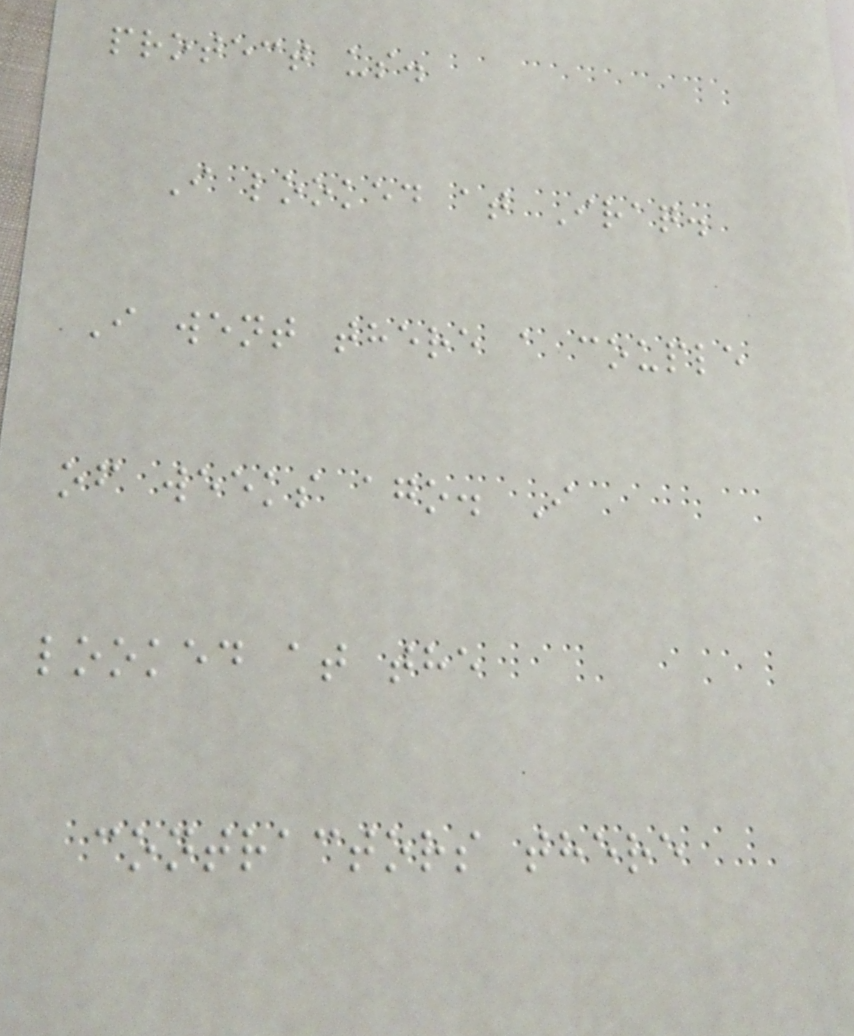protect us.
I looked at Iraq.
I went there a couple
of weeks ago. I
looked at the
contractors there
